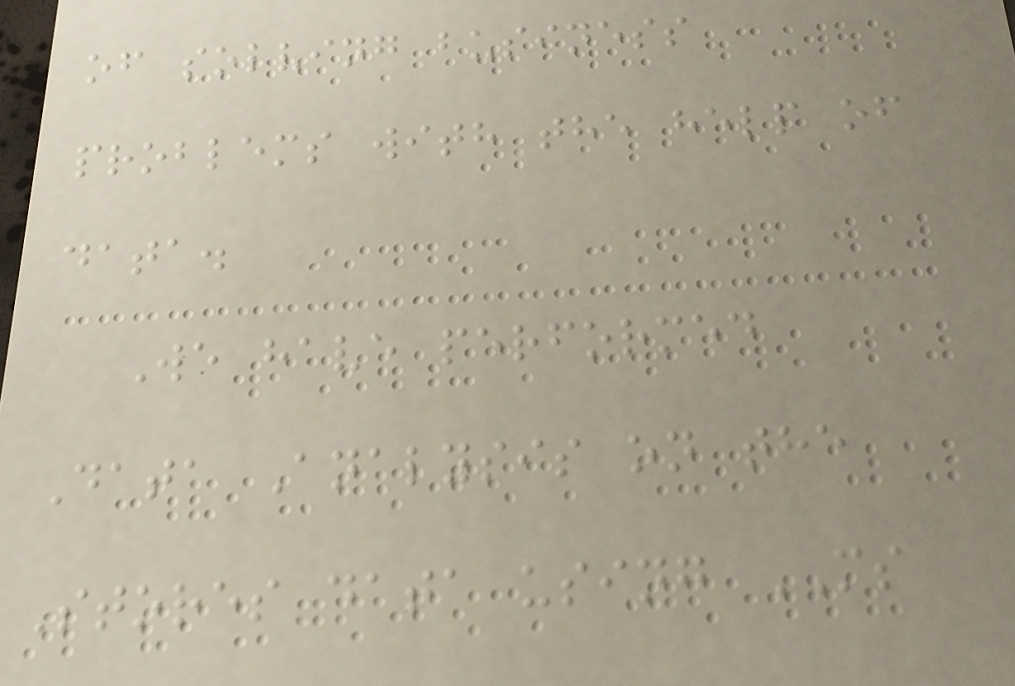of solving business
problems with the help of
data.
We have performed
Data Analysis on the
Stores data using MS
